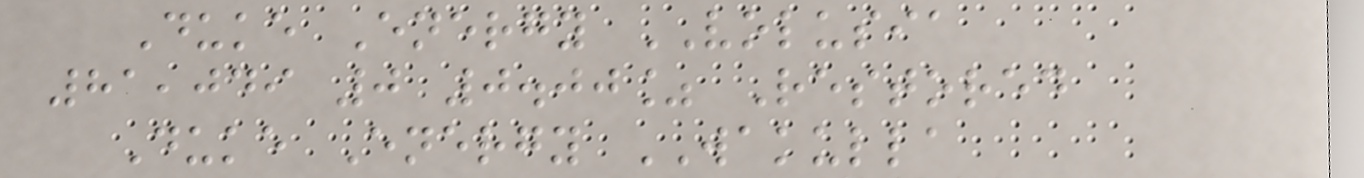Duke Energy VOLUSIA
81,049 0 0.00% Restored
Duke Energy WAKULLA
